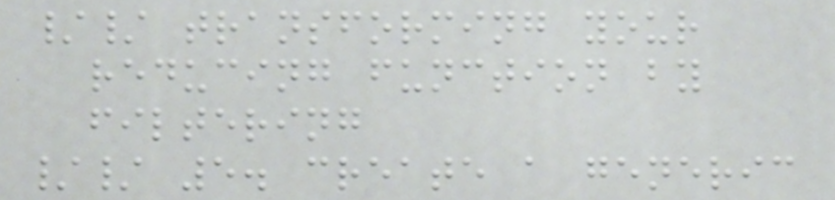// transforming your
reducing function by
filtering
// 5. create a generic
